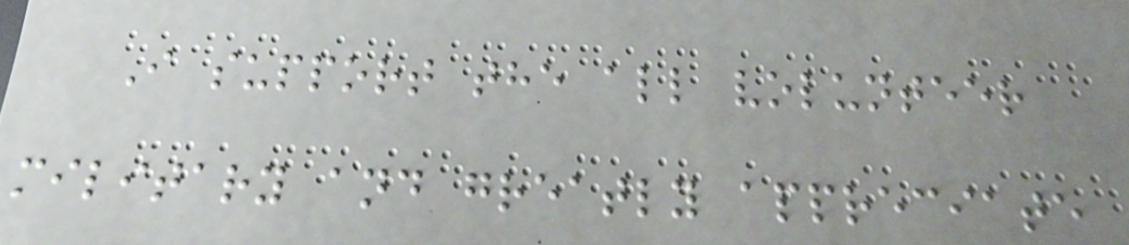I support the all volunteer
military and greatly appreciate
